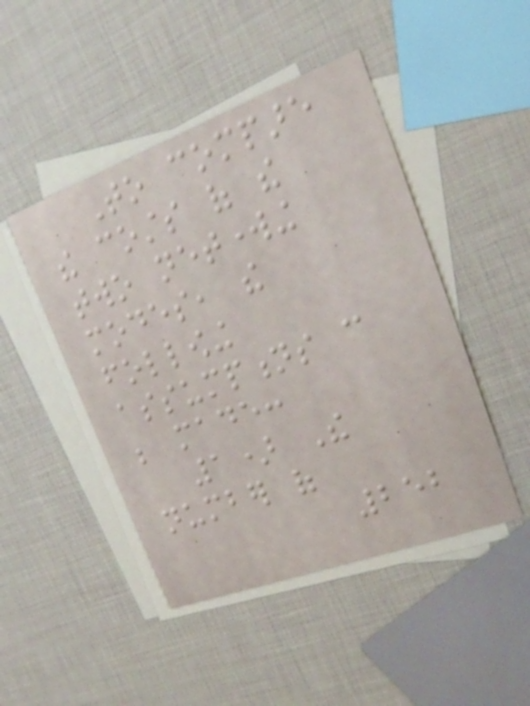To compare
the costs of the
two networking
modes, the
following
assumptions can
be made:
1) The
number of
252
